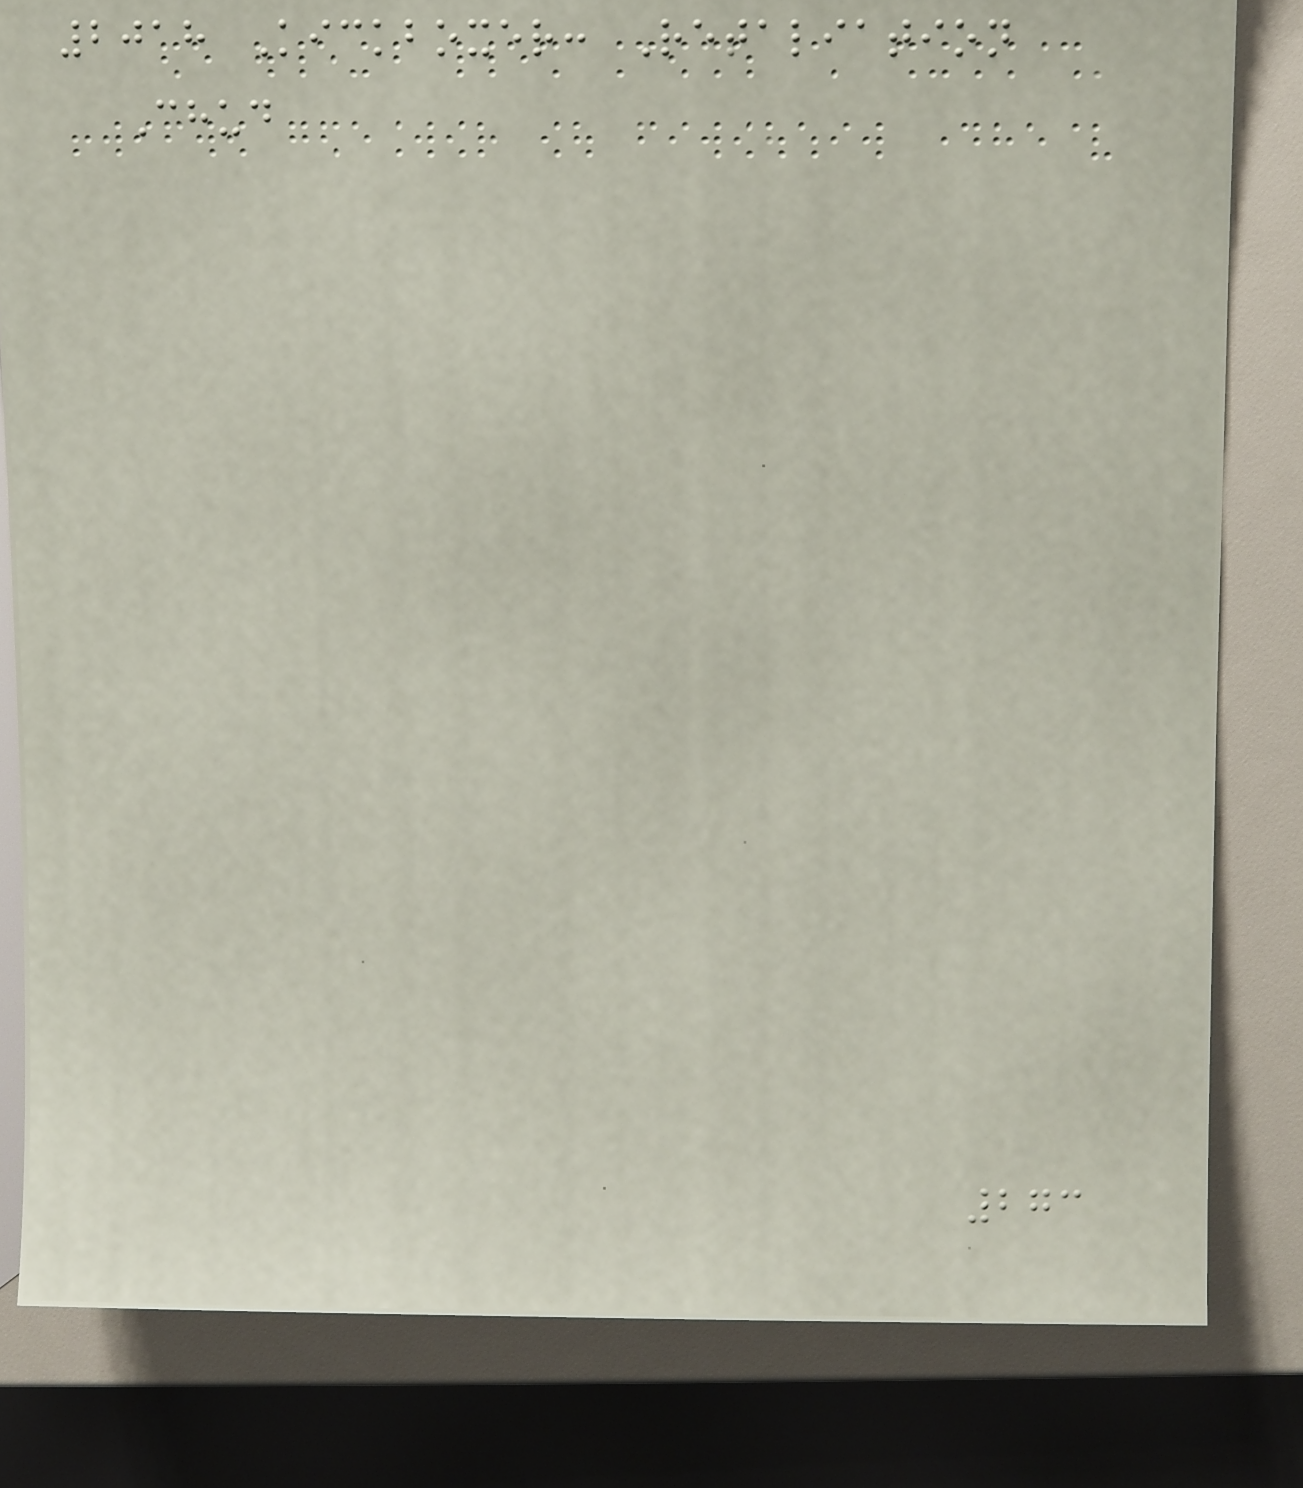2018 Kickboxer: Retaliation
Chud
273
